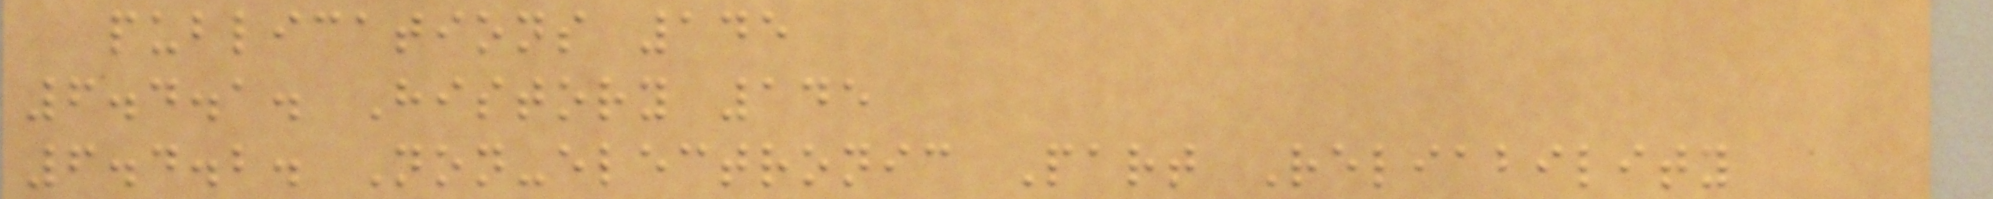publications 145
6.4.1. History 145
6.4.2. Non-electronic Part Reliability
